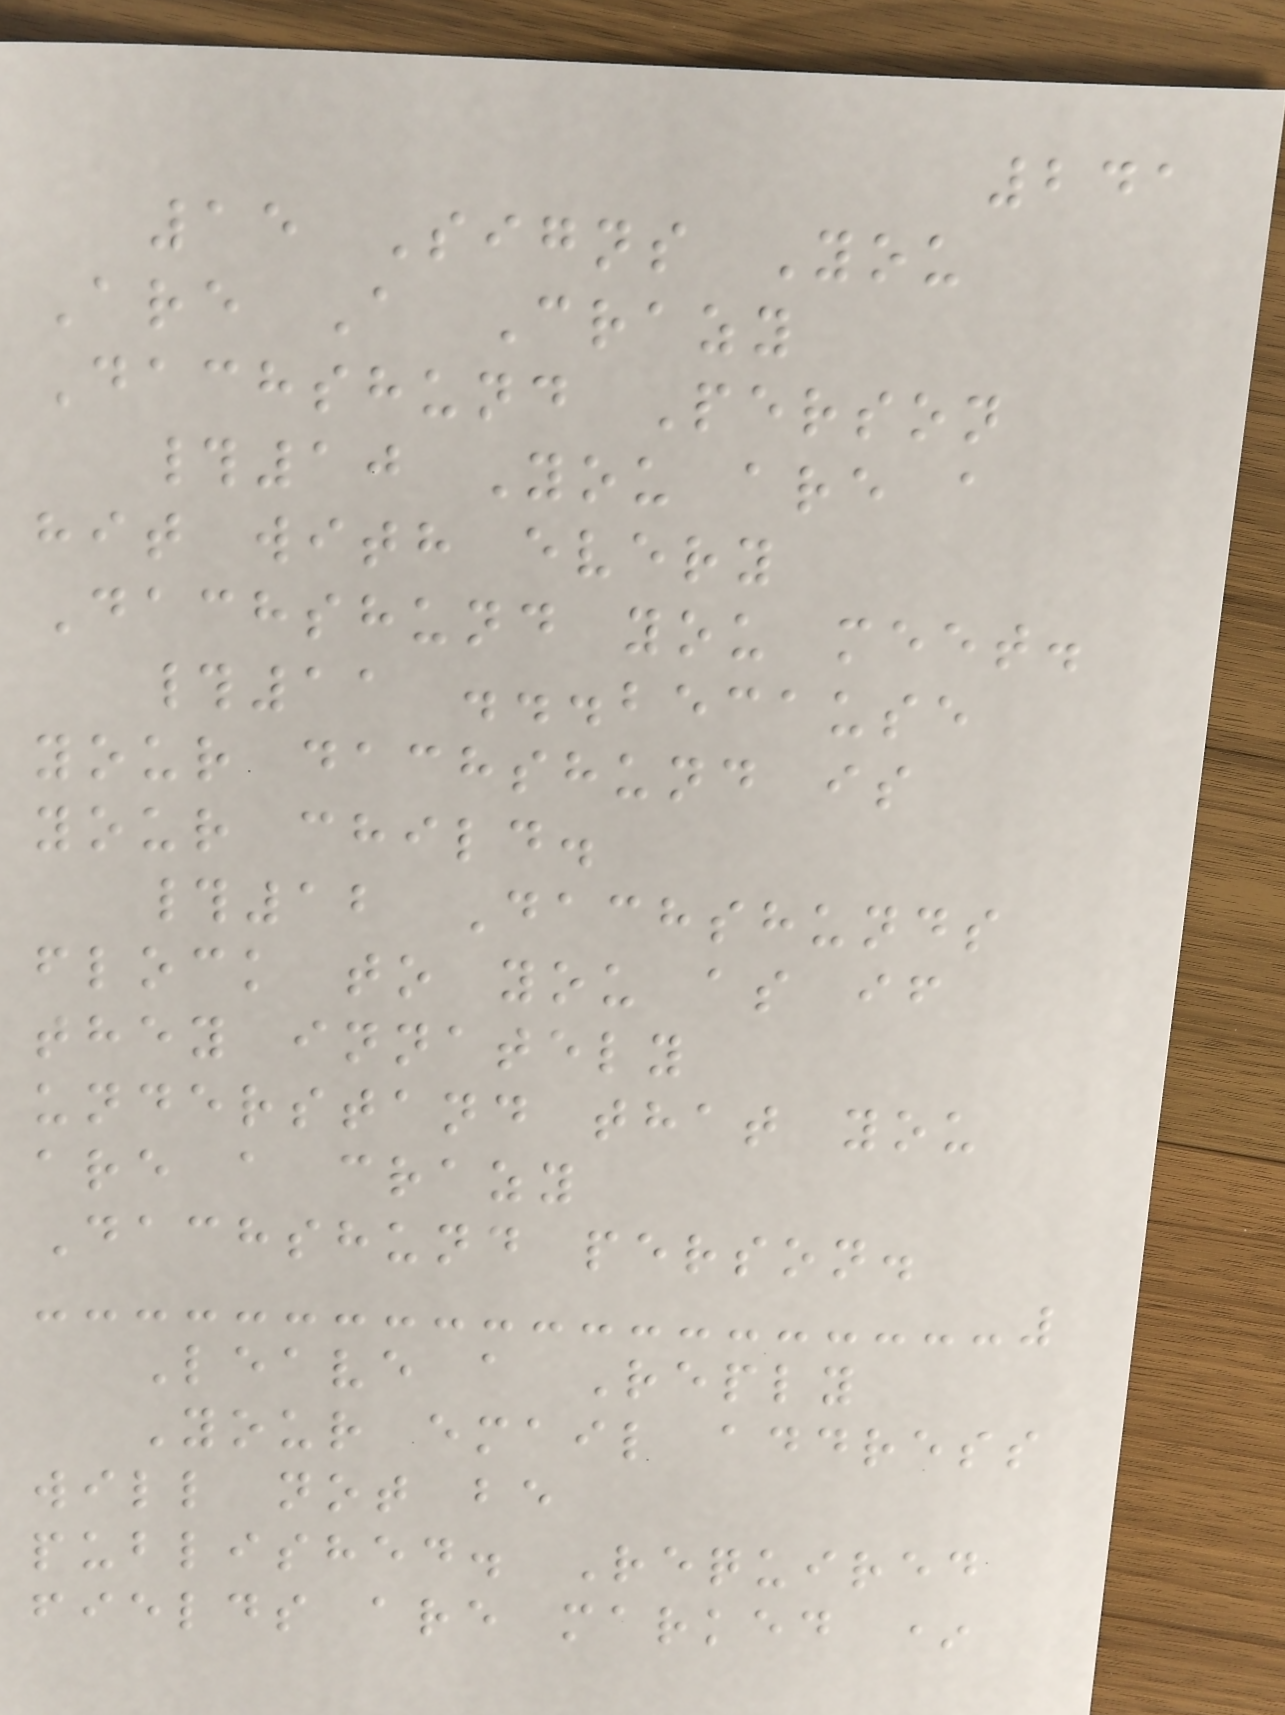241
15 Signs You
Are A Crazy
Dachshund Person
#10 You are a
hit with every
Dachshund you meet.
#11 ...because
your dachshund is
your child.
#12 Dachshunds
flock to you as if
they innately
understand that you
are a crazy
Dachshund person.
Leave a Reply
Your email address
will not be
published. Required
fields are marked *
